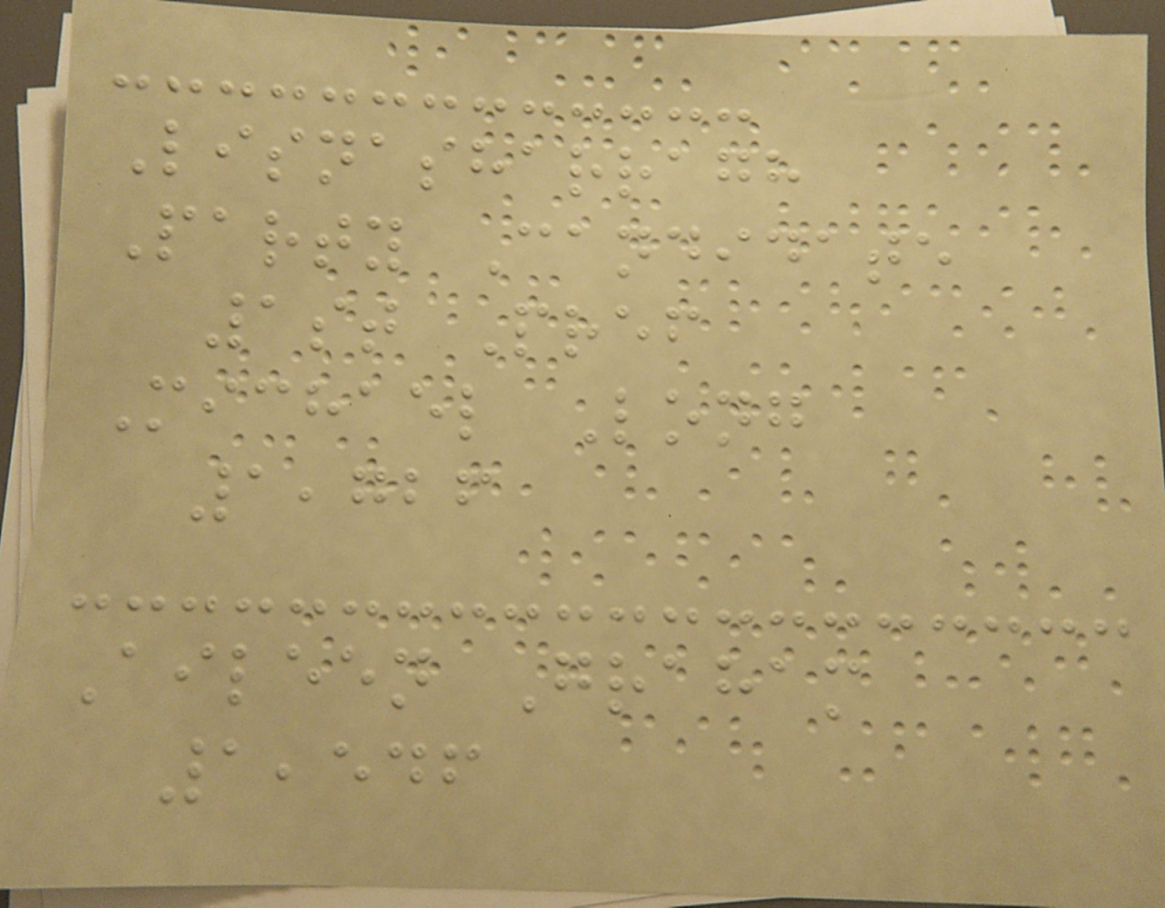Lisnasharragh
Party Candidate
1st Pref
Michael Long
1,726
Aileen Graham
1,546
